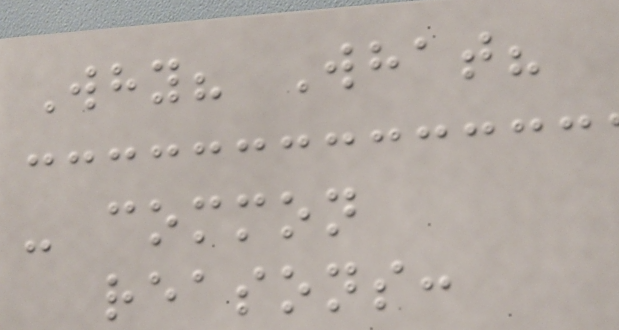Why? What?
- common
reasons:
